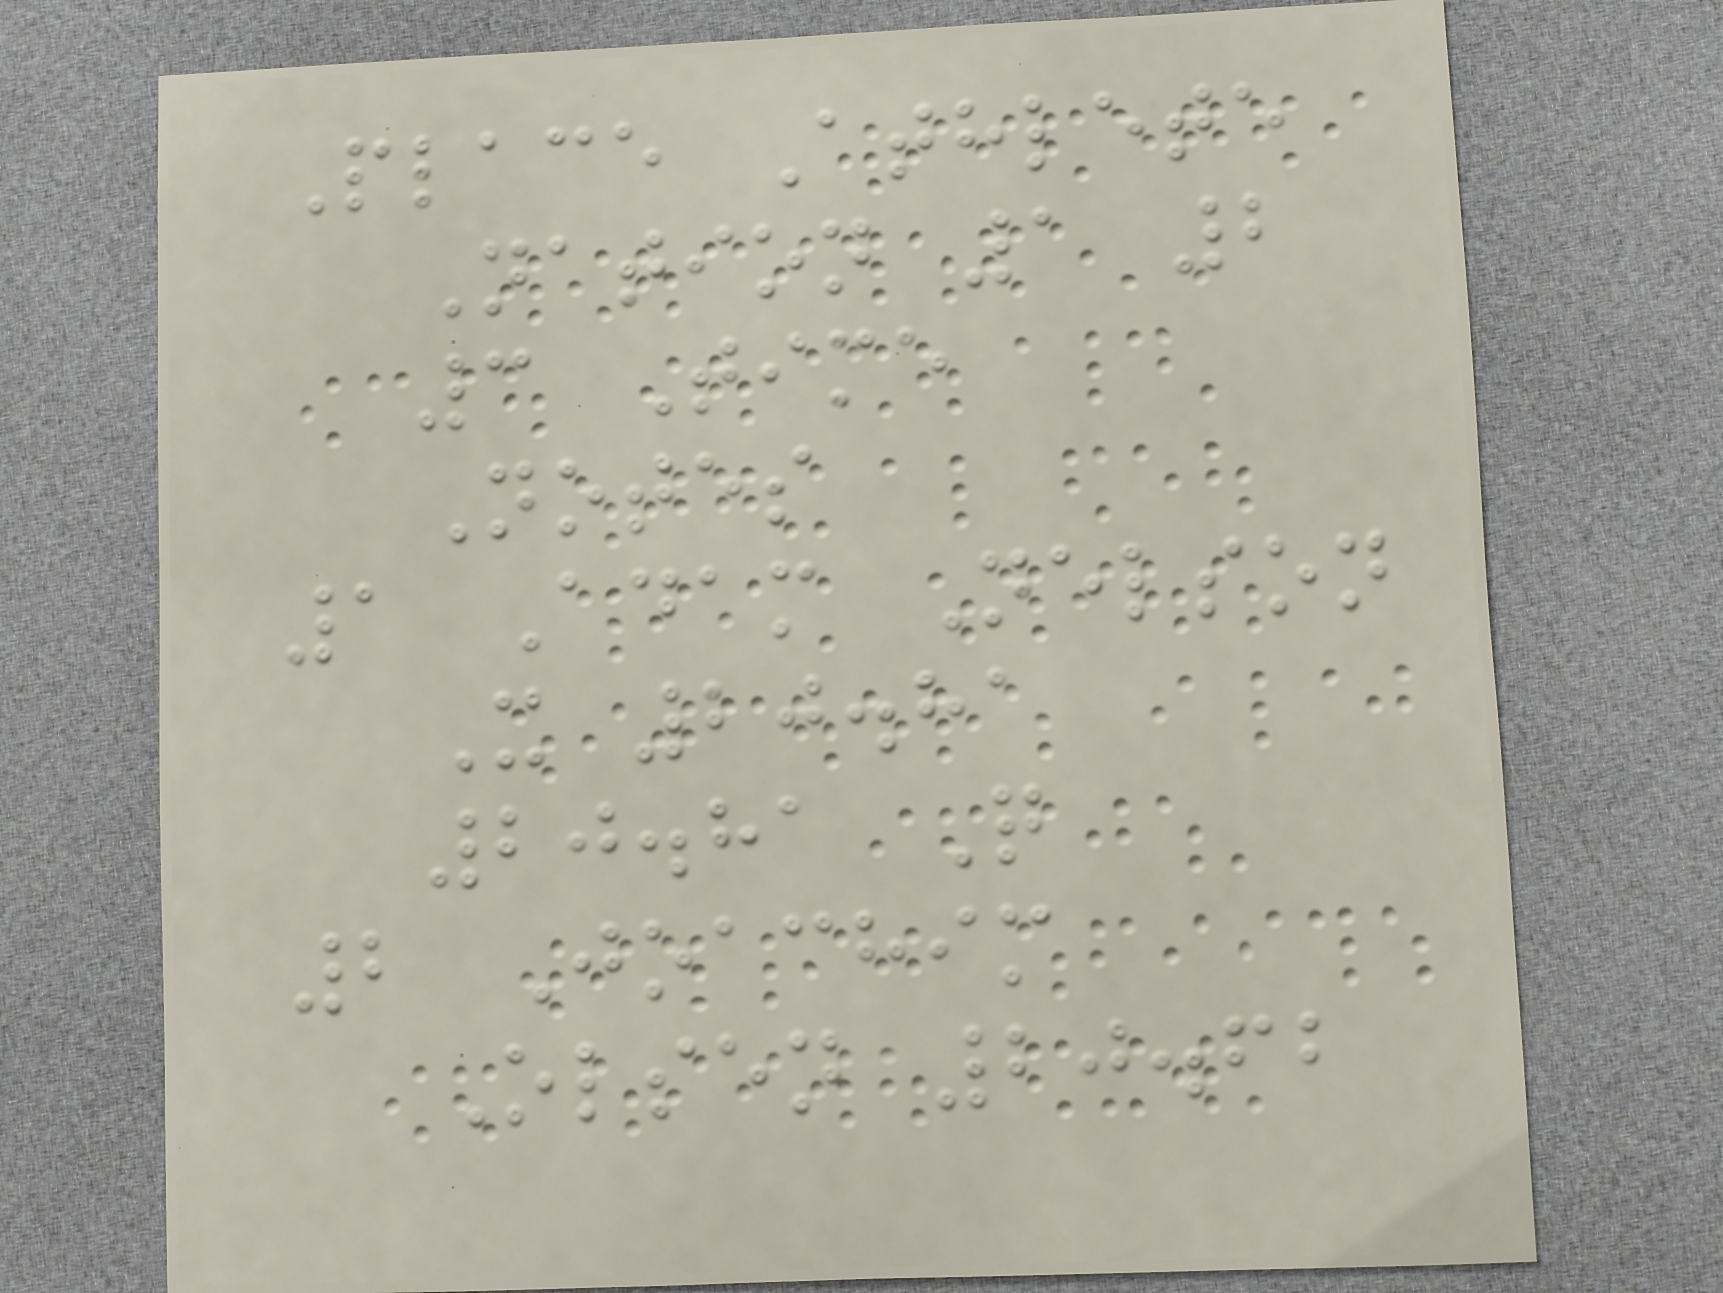Place Athlete
Nation 1 2
3 Time
Notes
1 Adam Nelson
X 20.81
20.81 Q
2 Joachim
Olsen 20.62
